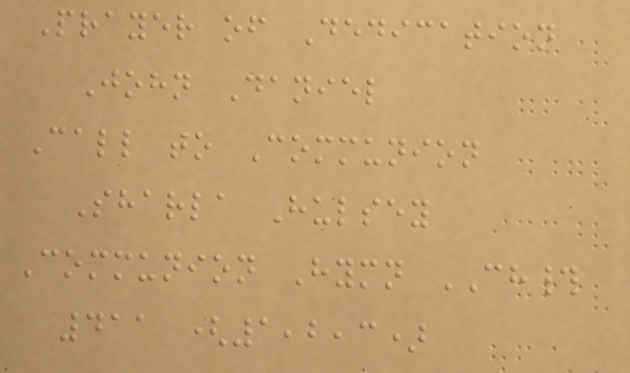Prayer of Dedication
John Daniel
Call to Communion
Sharla Hulsey
Communion Hymn CH#
411 (1,2,3)
